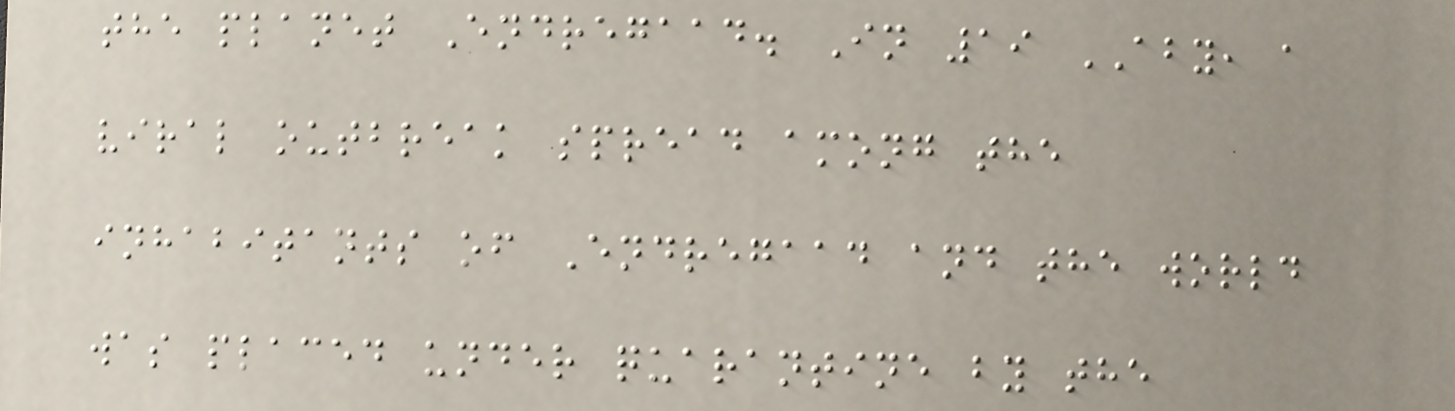the planet Endregaad. In 19 ABY, a
viral outbreak spread among the
inhabitants of Endregaad and the world
was placed under quarantine by the
